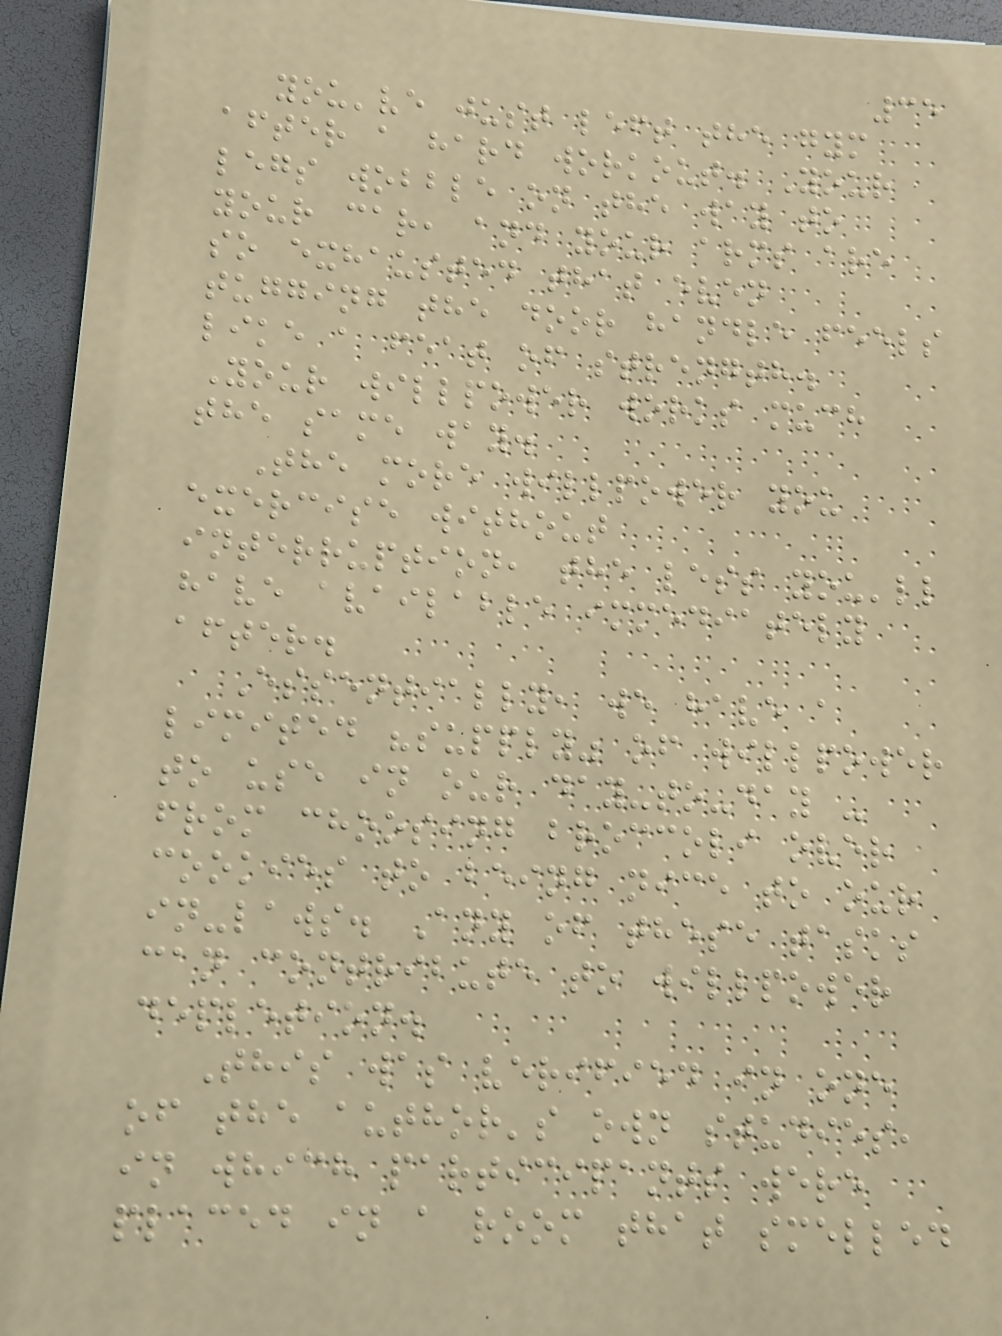35
you've just left the gym
after a hard workout. Your
legs wobble on the way to
your car, and your arms are
so exhausted that even
tugging the door handle feels
like a feat of strength.
Your willpower works much
the same way.
The more willpower you
exercise without
interruption, the less you'll
have available immediately
after.
Essentially, we have a
limited "supply" of willpower
to use in our day-to-day -
from choosing broccoli over
cookies to being nice to our
in-laws. Any of these tasks
can contribute to willpower
depletion.
This was verified in one
of the author's own studies,
in which participants were
placed in a room that smelled
